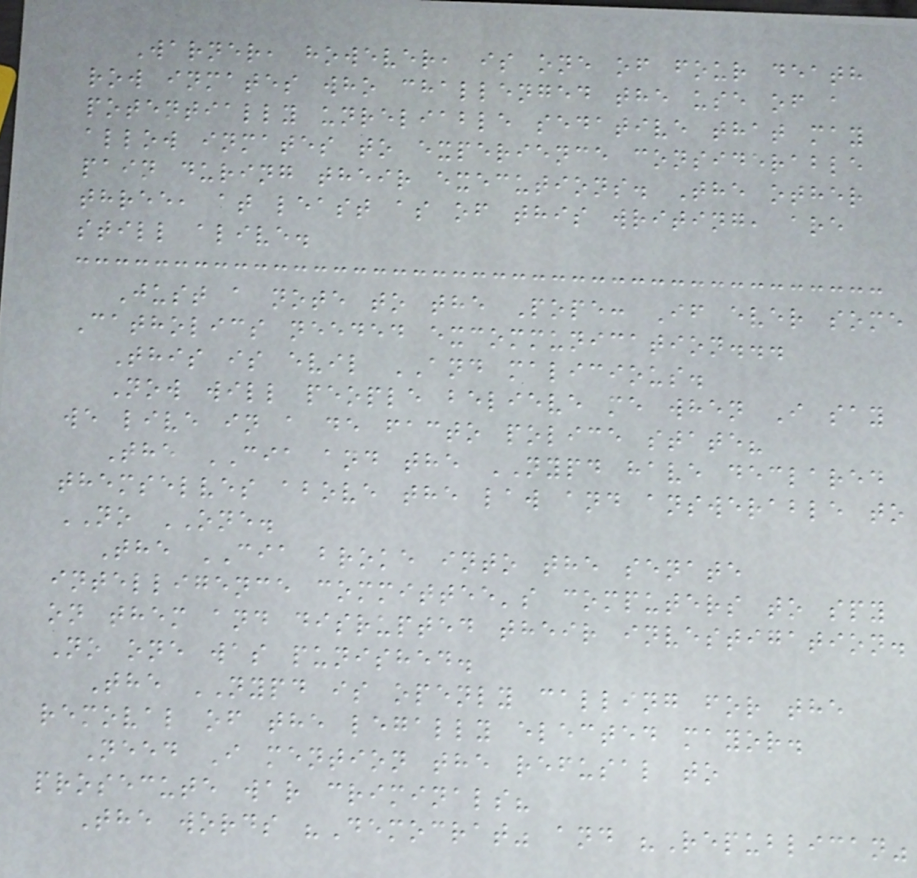Warner, however, is one of four death
row inmates who challenged the use of a
potentially unreliable sedative that may
allow inmates to experience considerable
pain during their executions. The other
three, at least as of this writing, are
still alive.
Just a note to the Pope: If ever some
Catholics needed excommunication...
This is evil AND malicious.
Now will people believe me when I say
we live in a de facto police state?
The CIA and the NYPD have declared
themselves above the law and answerable to
NO ONE.
The CIA broke into the senate
intelligence committee's computers to spy
on them and disrupted their investigation.
No one was punished.
The NYPD is openly calling for the
removal of the legally elected mayor.
Need I mention the refusal to
prosecute war criminals?
The words "Democrat" and "Republican"
